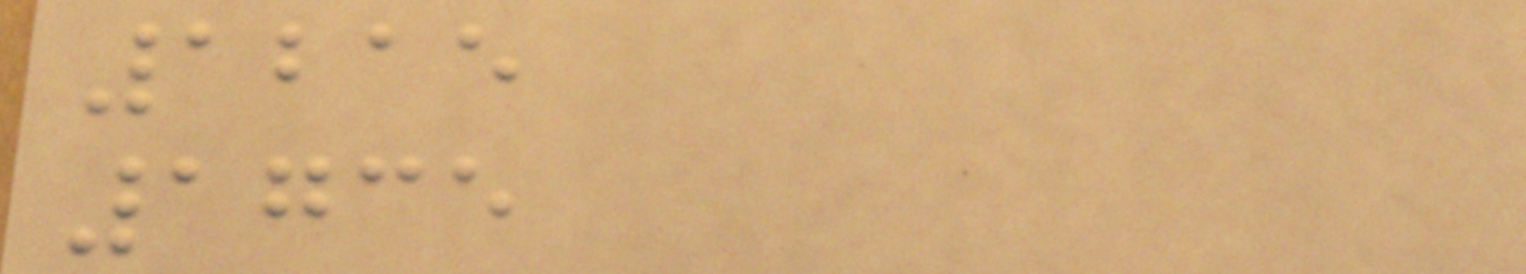1215
1735
